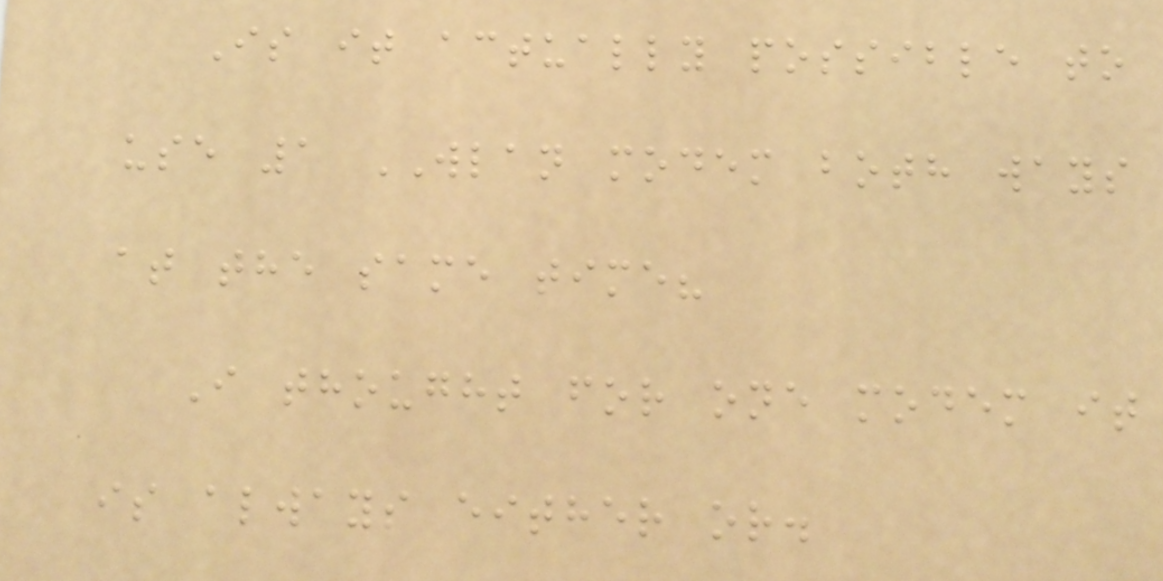Is it actually possible to
use 1 WLAN modem both ways
at the same time?
I thought for one modem it
is always either or.
